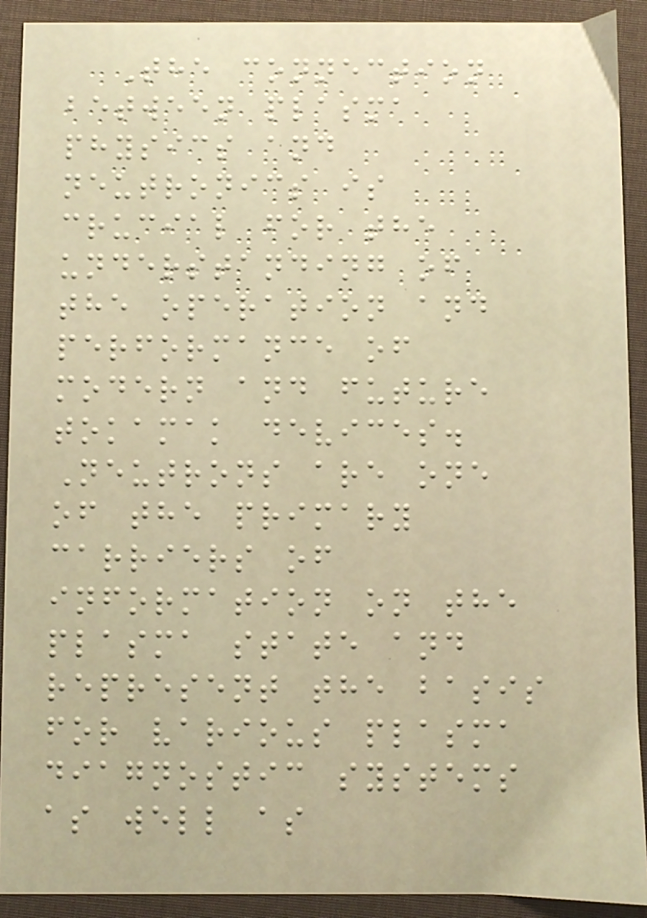The connection
between plasma
physics and
neutronics is
crucial for the
understanding of
the operation and
performance of
modern and future
tokamak devices.
Neutrons are one
of the primary
carriers of
information on the
plasma state and
represent the basis
for various plasma
diagnostic systems
as well as
